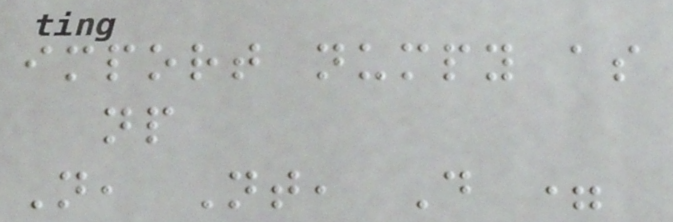import numpy as
np
N, Nt, D =
